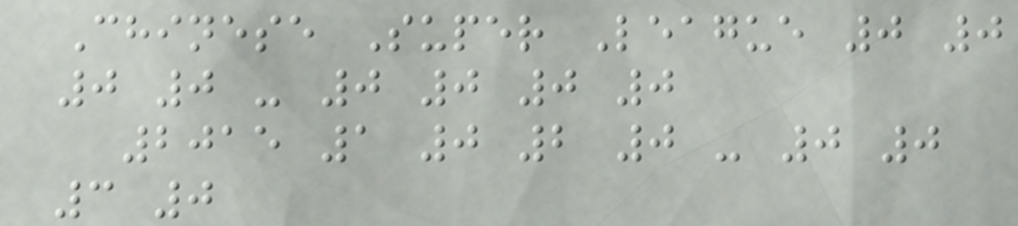Chinese Super League 0 0
0 0 - 0 0 0 0
2015 1 0 2 0 - 0 0
3 0
